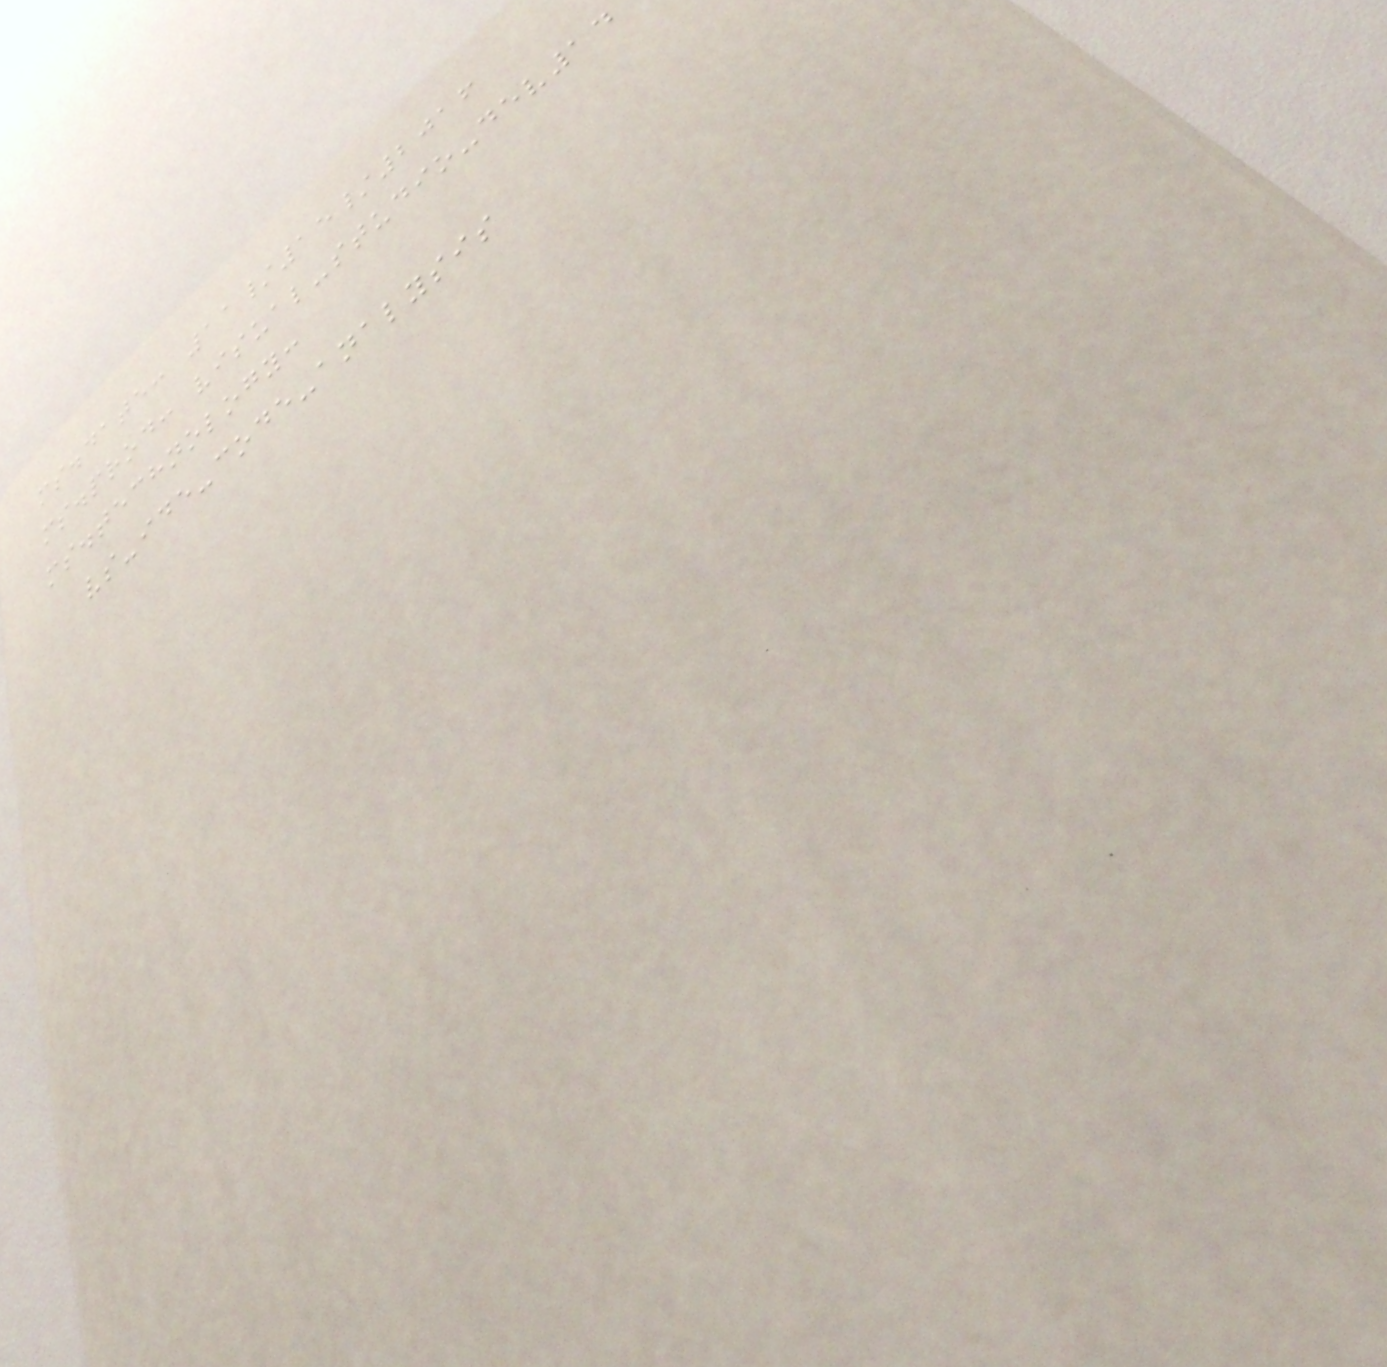ms.date: 11/15/2016
ms.prod: visual-studio-dev14
ms.technology:
vs-ide-code-analysis
